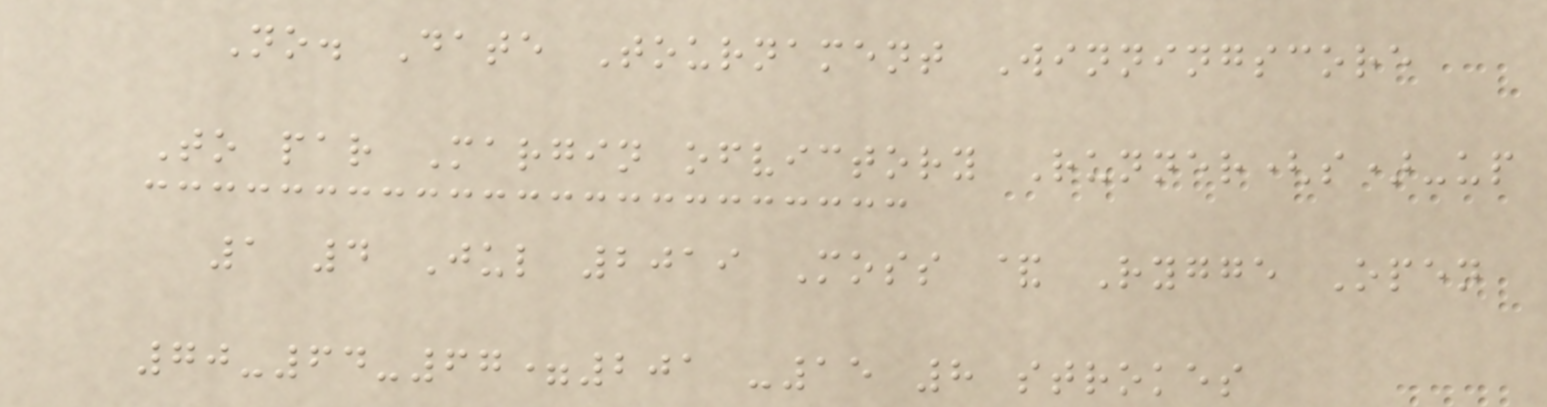No. Date Tournament Winningscore
To par Margin ofvictory Runner(s)-up
1 4 Jul 2019 Moss & Rygge Open
70-64-67=201 -15 8 strokes
